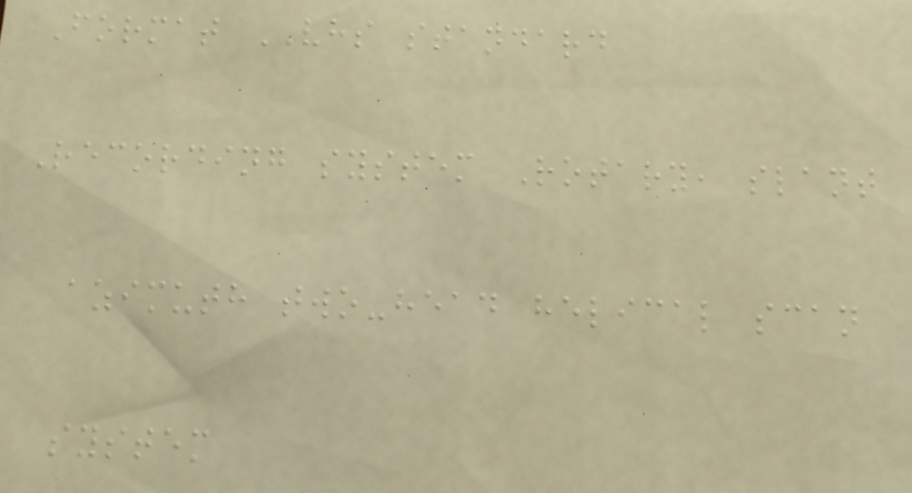Format VHS standard
Recording system Rotary, slant
azimuth two-head helical scan
system
